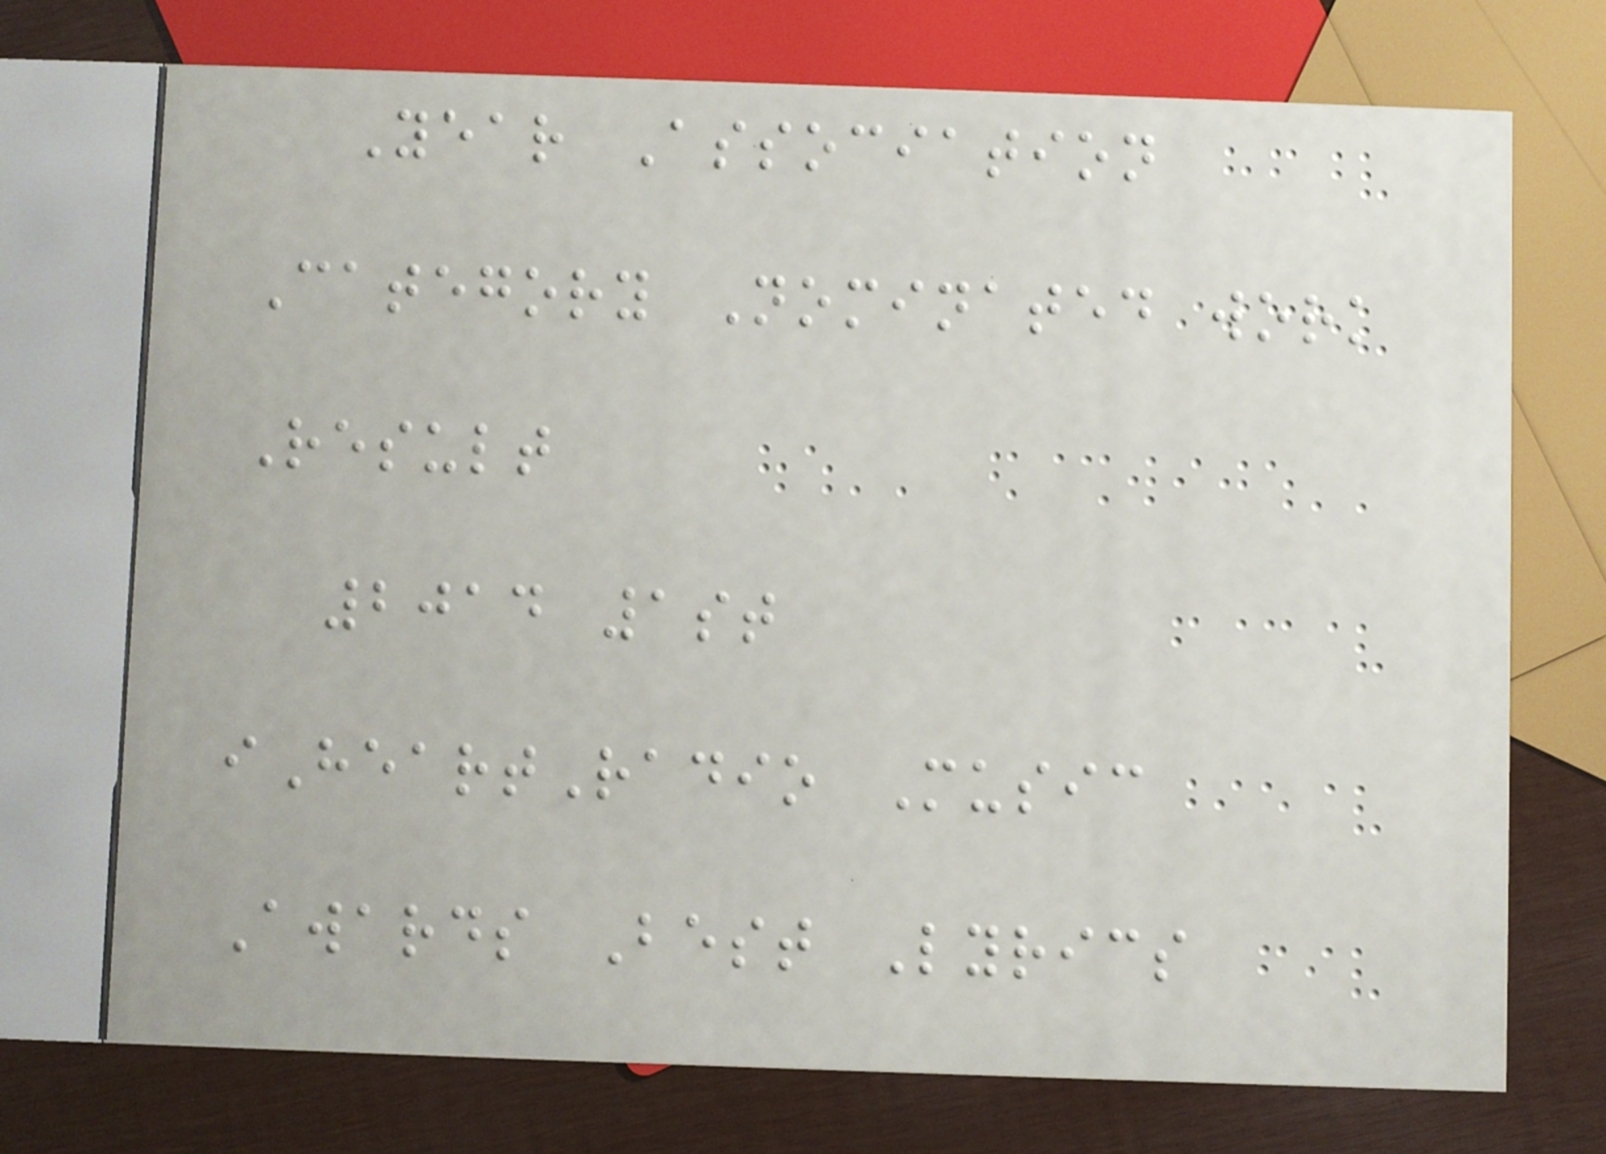Year Association
Category Nominated work
Result
2014 1st
iHeartRadio Music
Awards Best Lyrics
